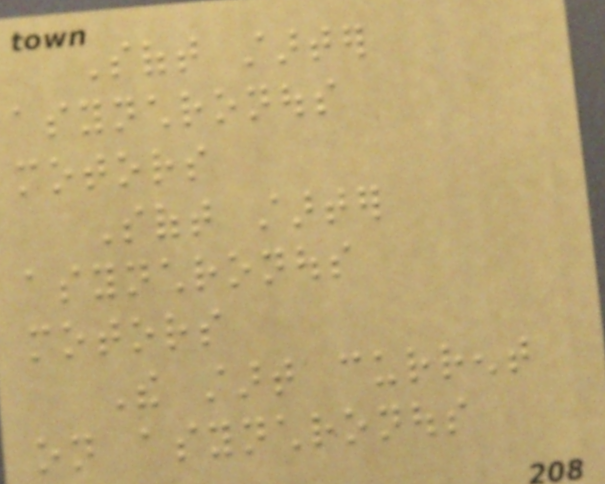Soft starter
asynchronous
motors
Soft starter
asynchronous
motors
The start current
on asynchronous
